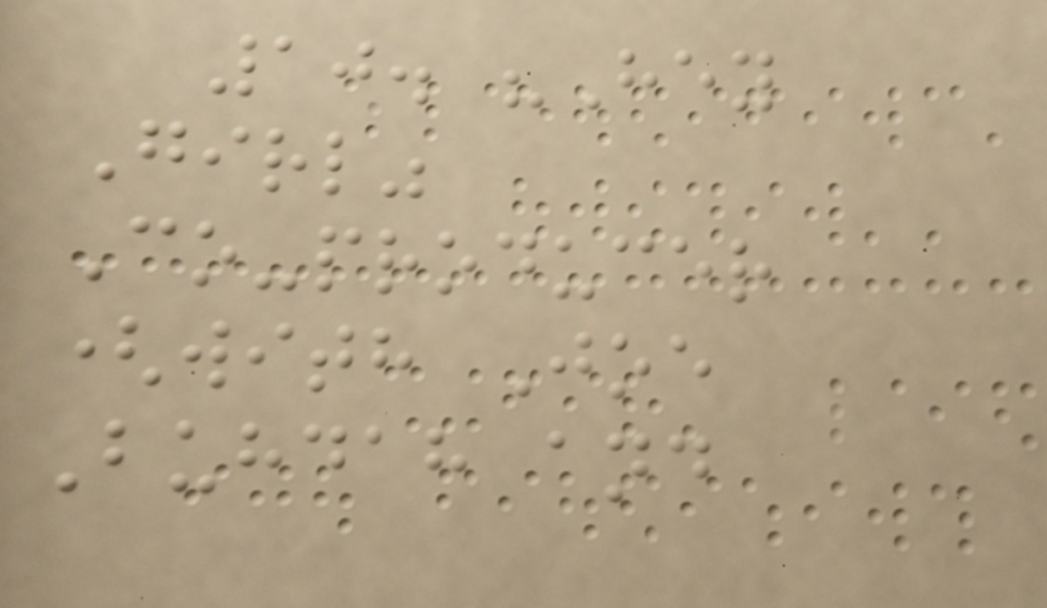10. "Hey
Girl"
Co-producer
(with Joe
Buhdah and
